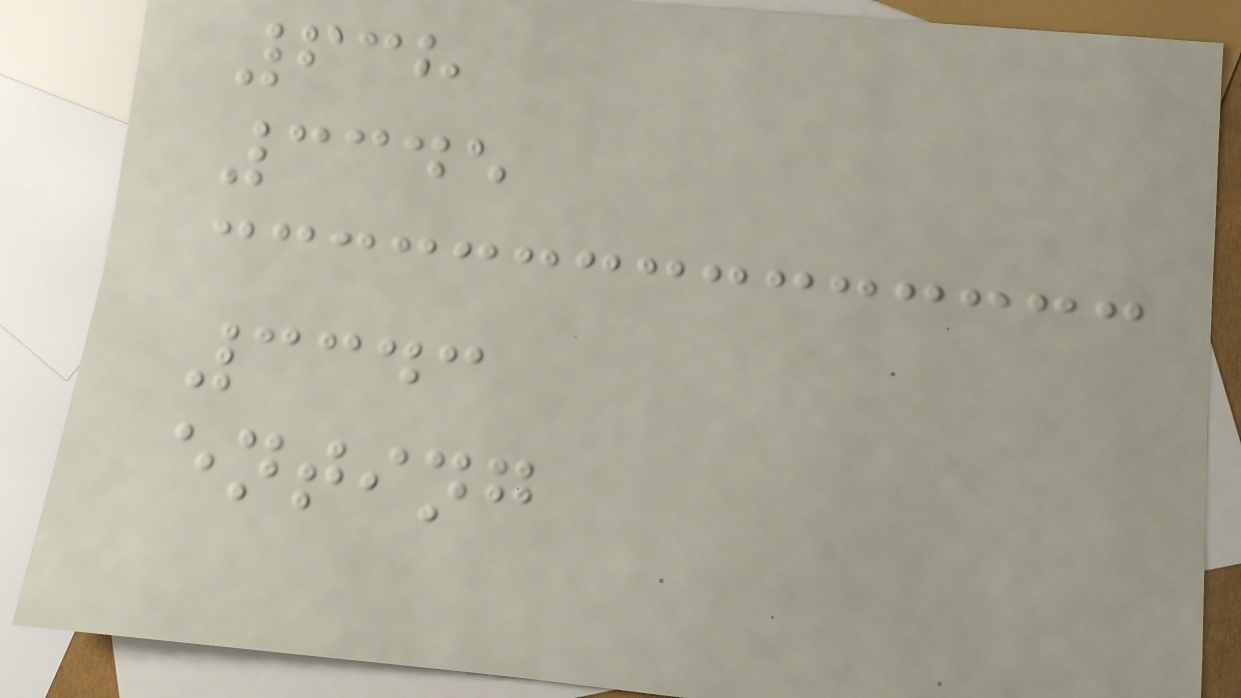638
3345
3343
enting
